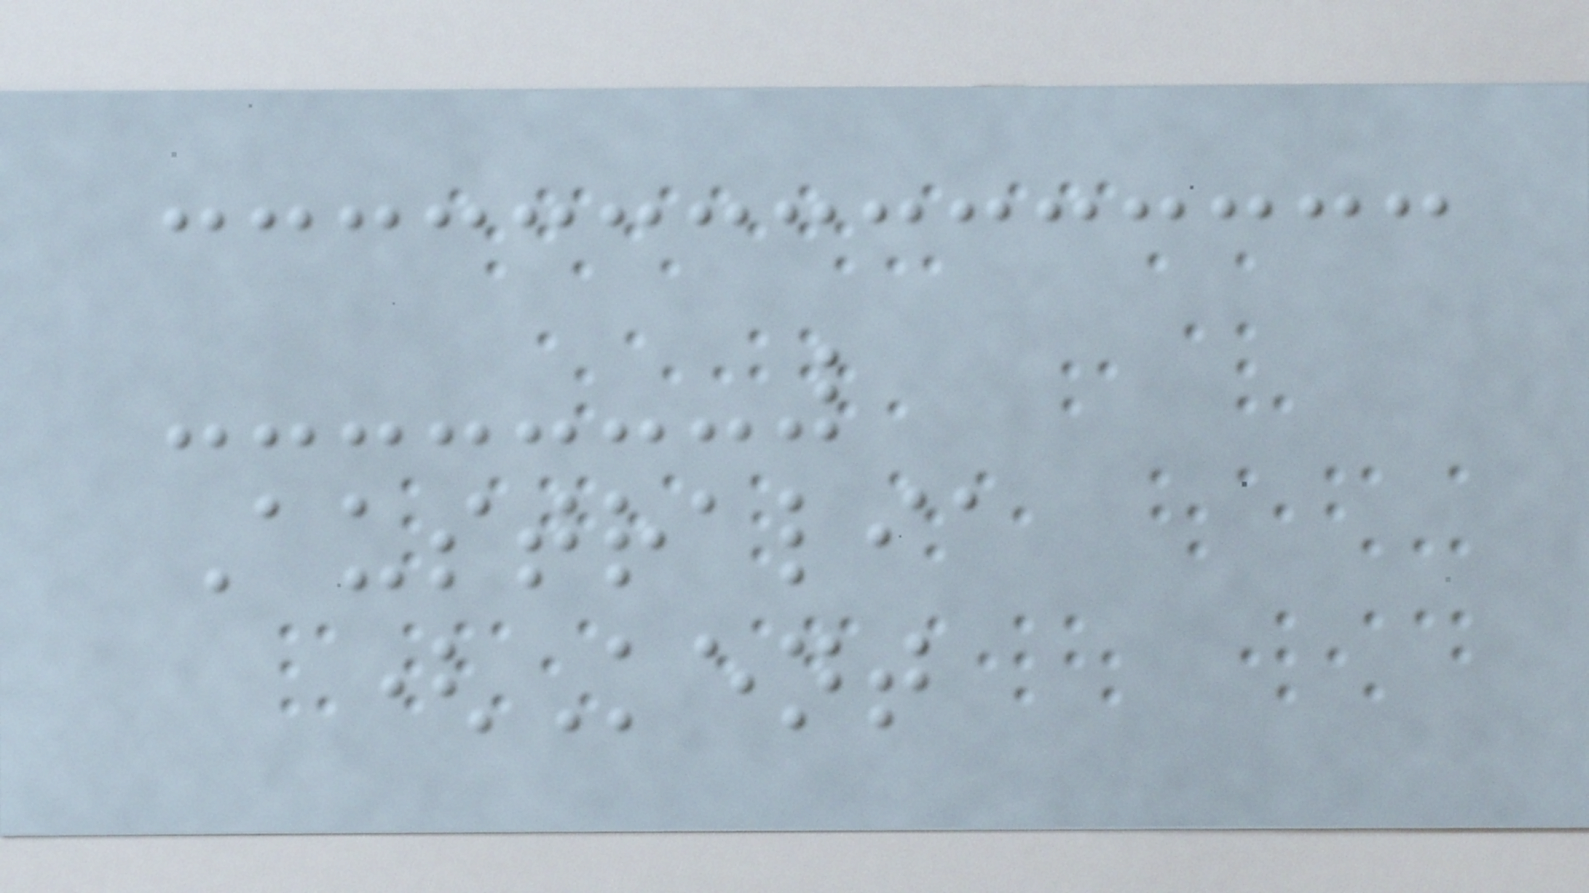Australia
(Kent
